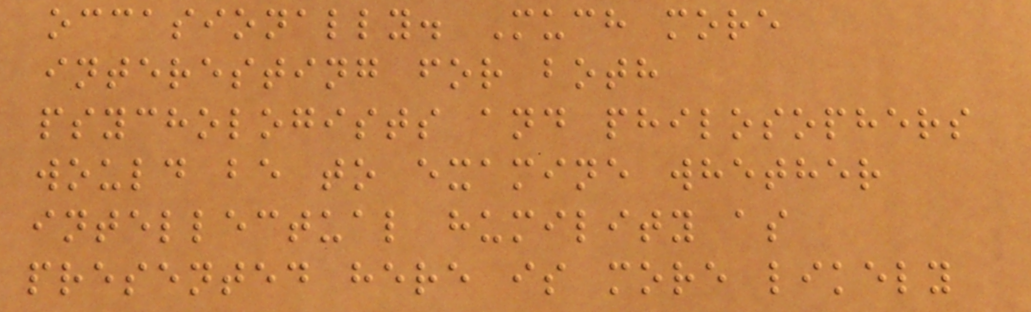occasionally. Much more
interesting for both
psychologists and philosophers
would be to examine whether
intellectual humility as
presented here is more likely
